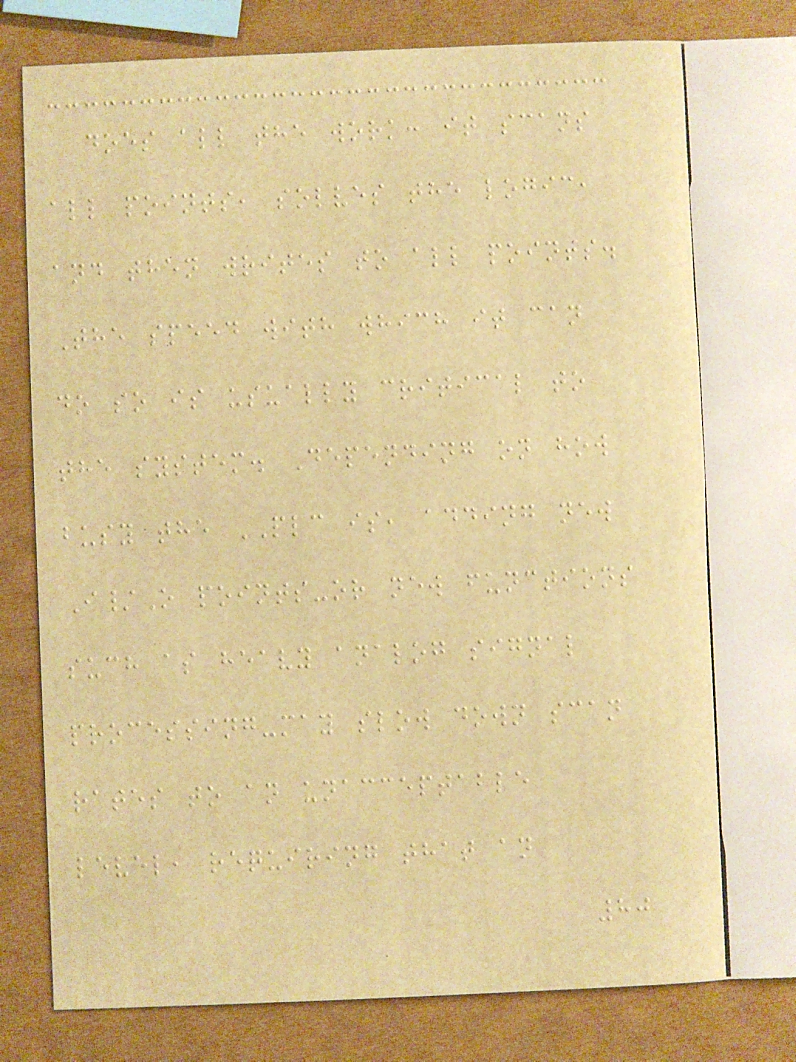does all the work: it scans
all points, solves the logic,
and then writes to all points.
The speed with which it can
do so is usually critical to
the system. Depending on how
busy the PLC is, adding new
I/O points-or new functions
such as heavy analog signal
processing-may slow down scan
rates to an unacceptable
level, requiring that an
80
